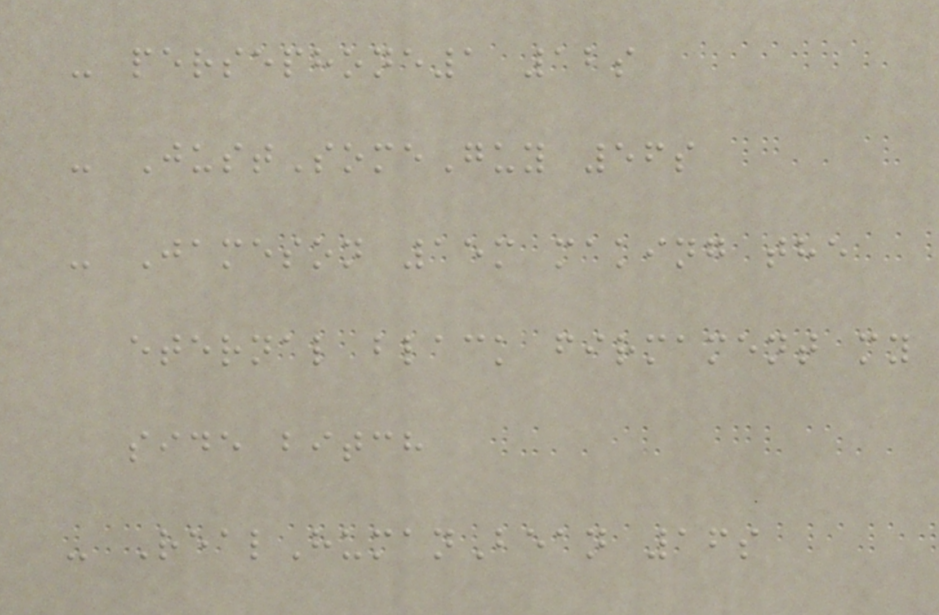- persephone1 12s
- JustSomeGuy 56s
- Jameson 15m making the
eternal black firmament my
side bitch
- RealHumanBean 16s
